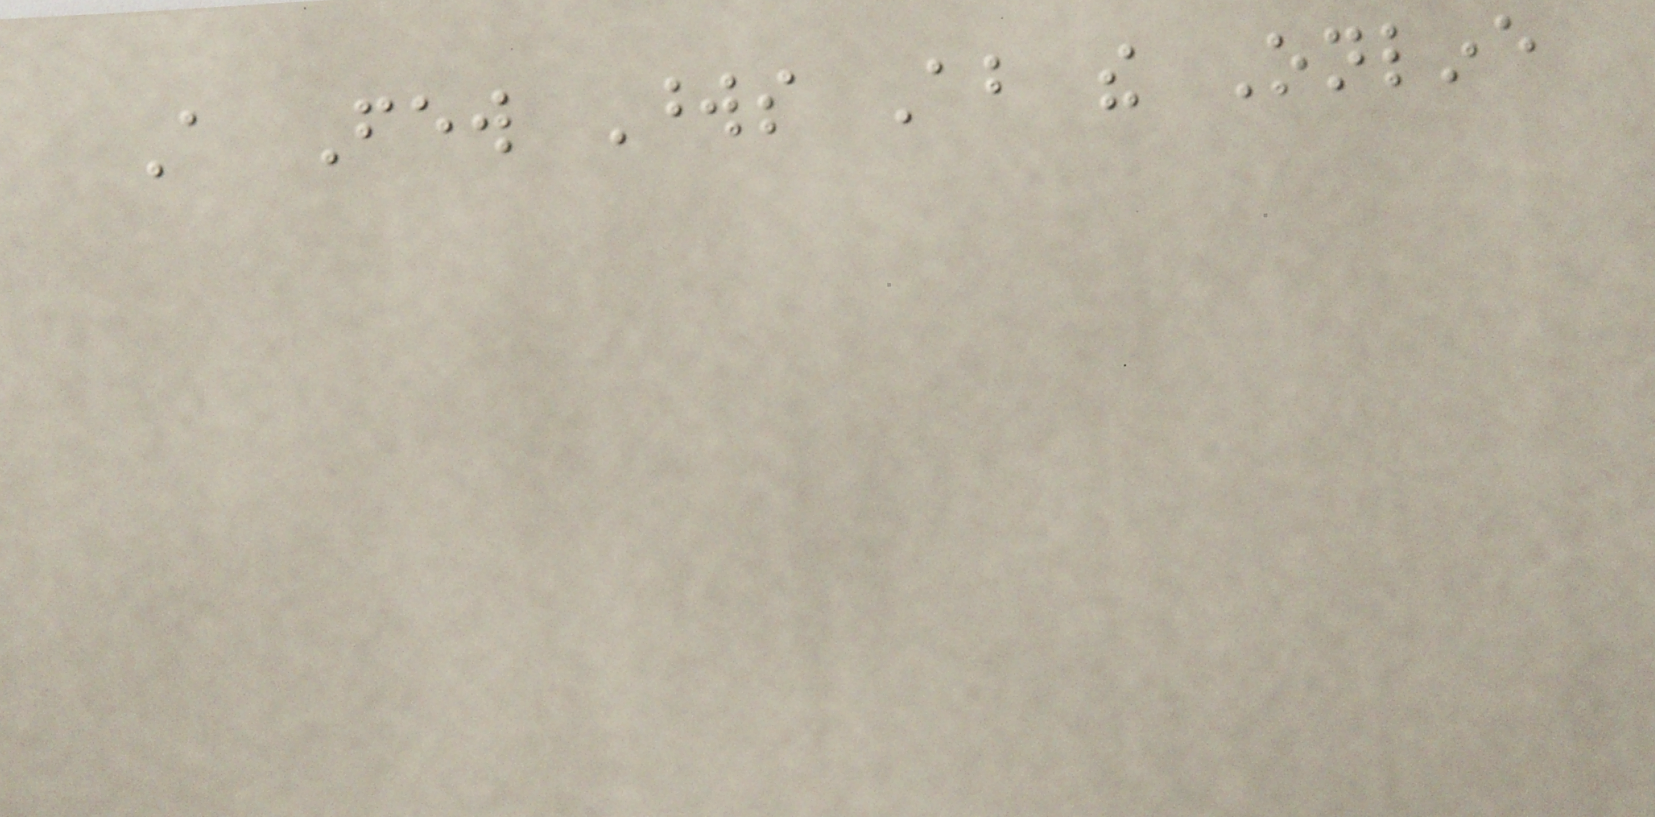A Few Words About the Online
